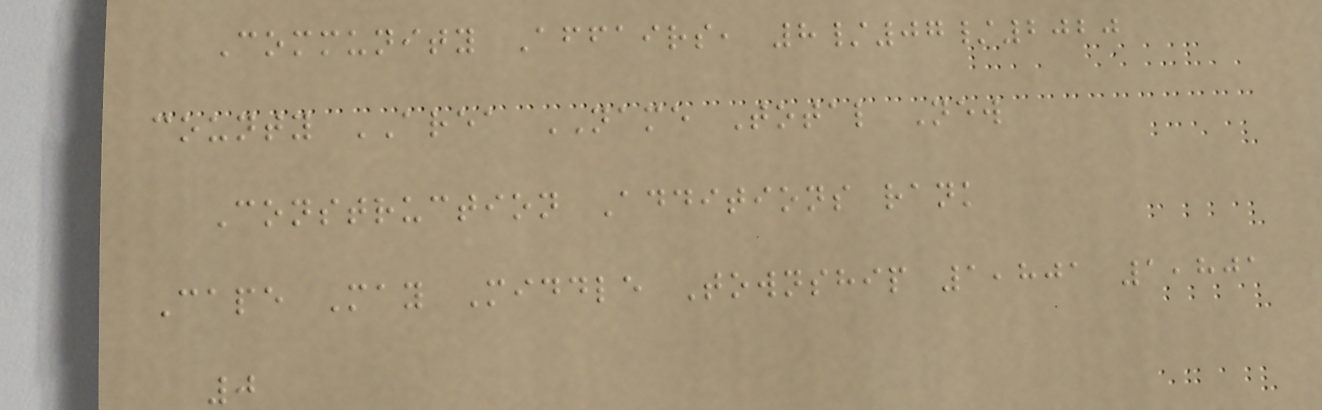Community Affairs, 8/07/2020
county AREA NAME Total New
Construction Additions rank
Cape May Middle Township 1,801 1,801
0
